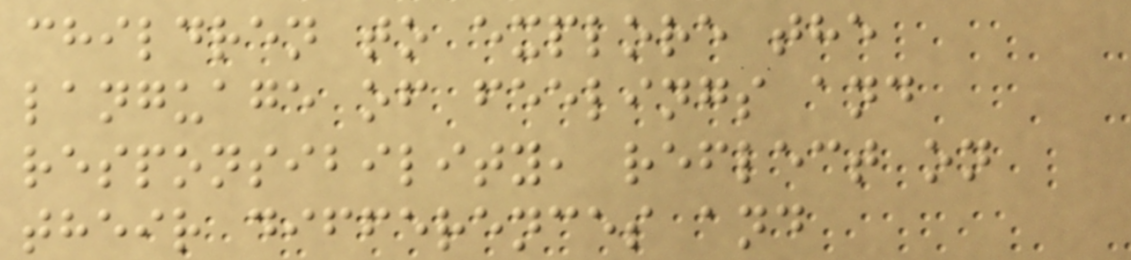children to explore the
language of feelings and
responsibility, reflect on
their differences and
